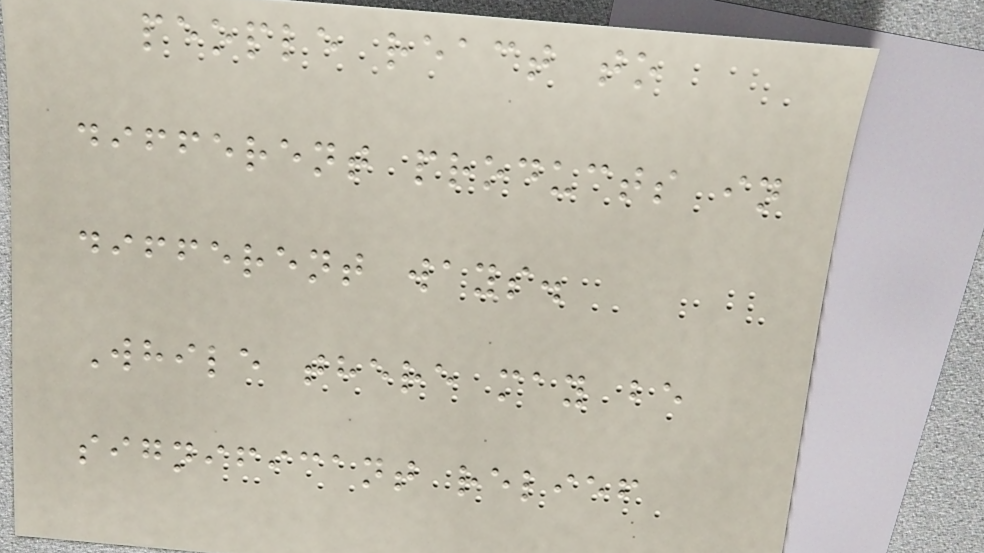people react to
different products in
different ways.
While there may be
significant relief
